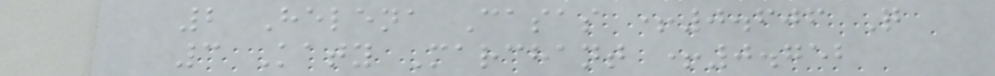2 Helena Casas +0.606 Q
3 Katy Marchant +0.752
